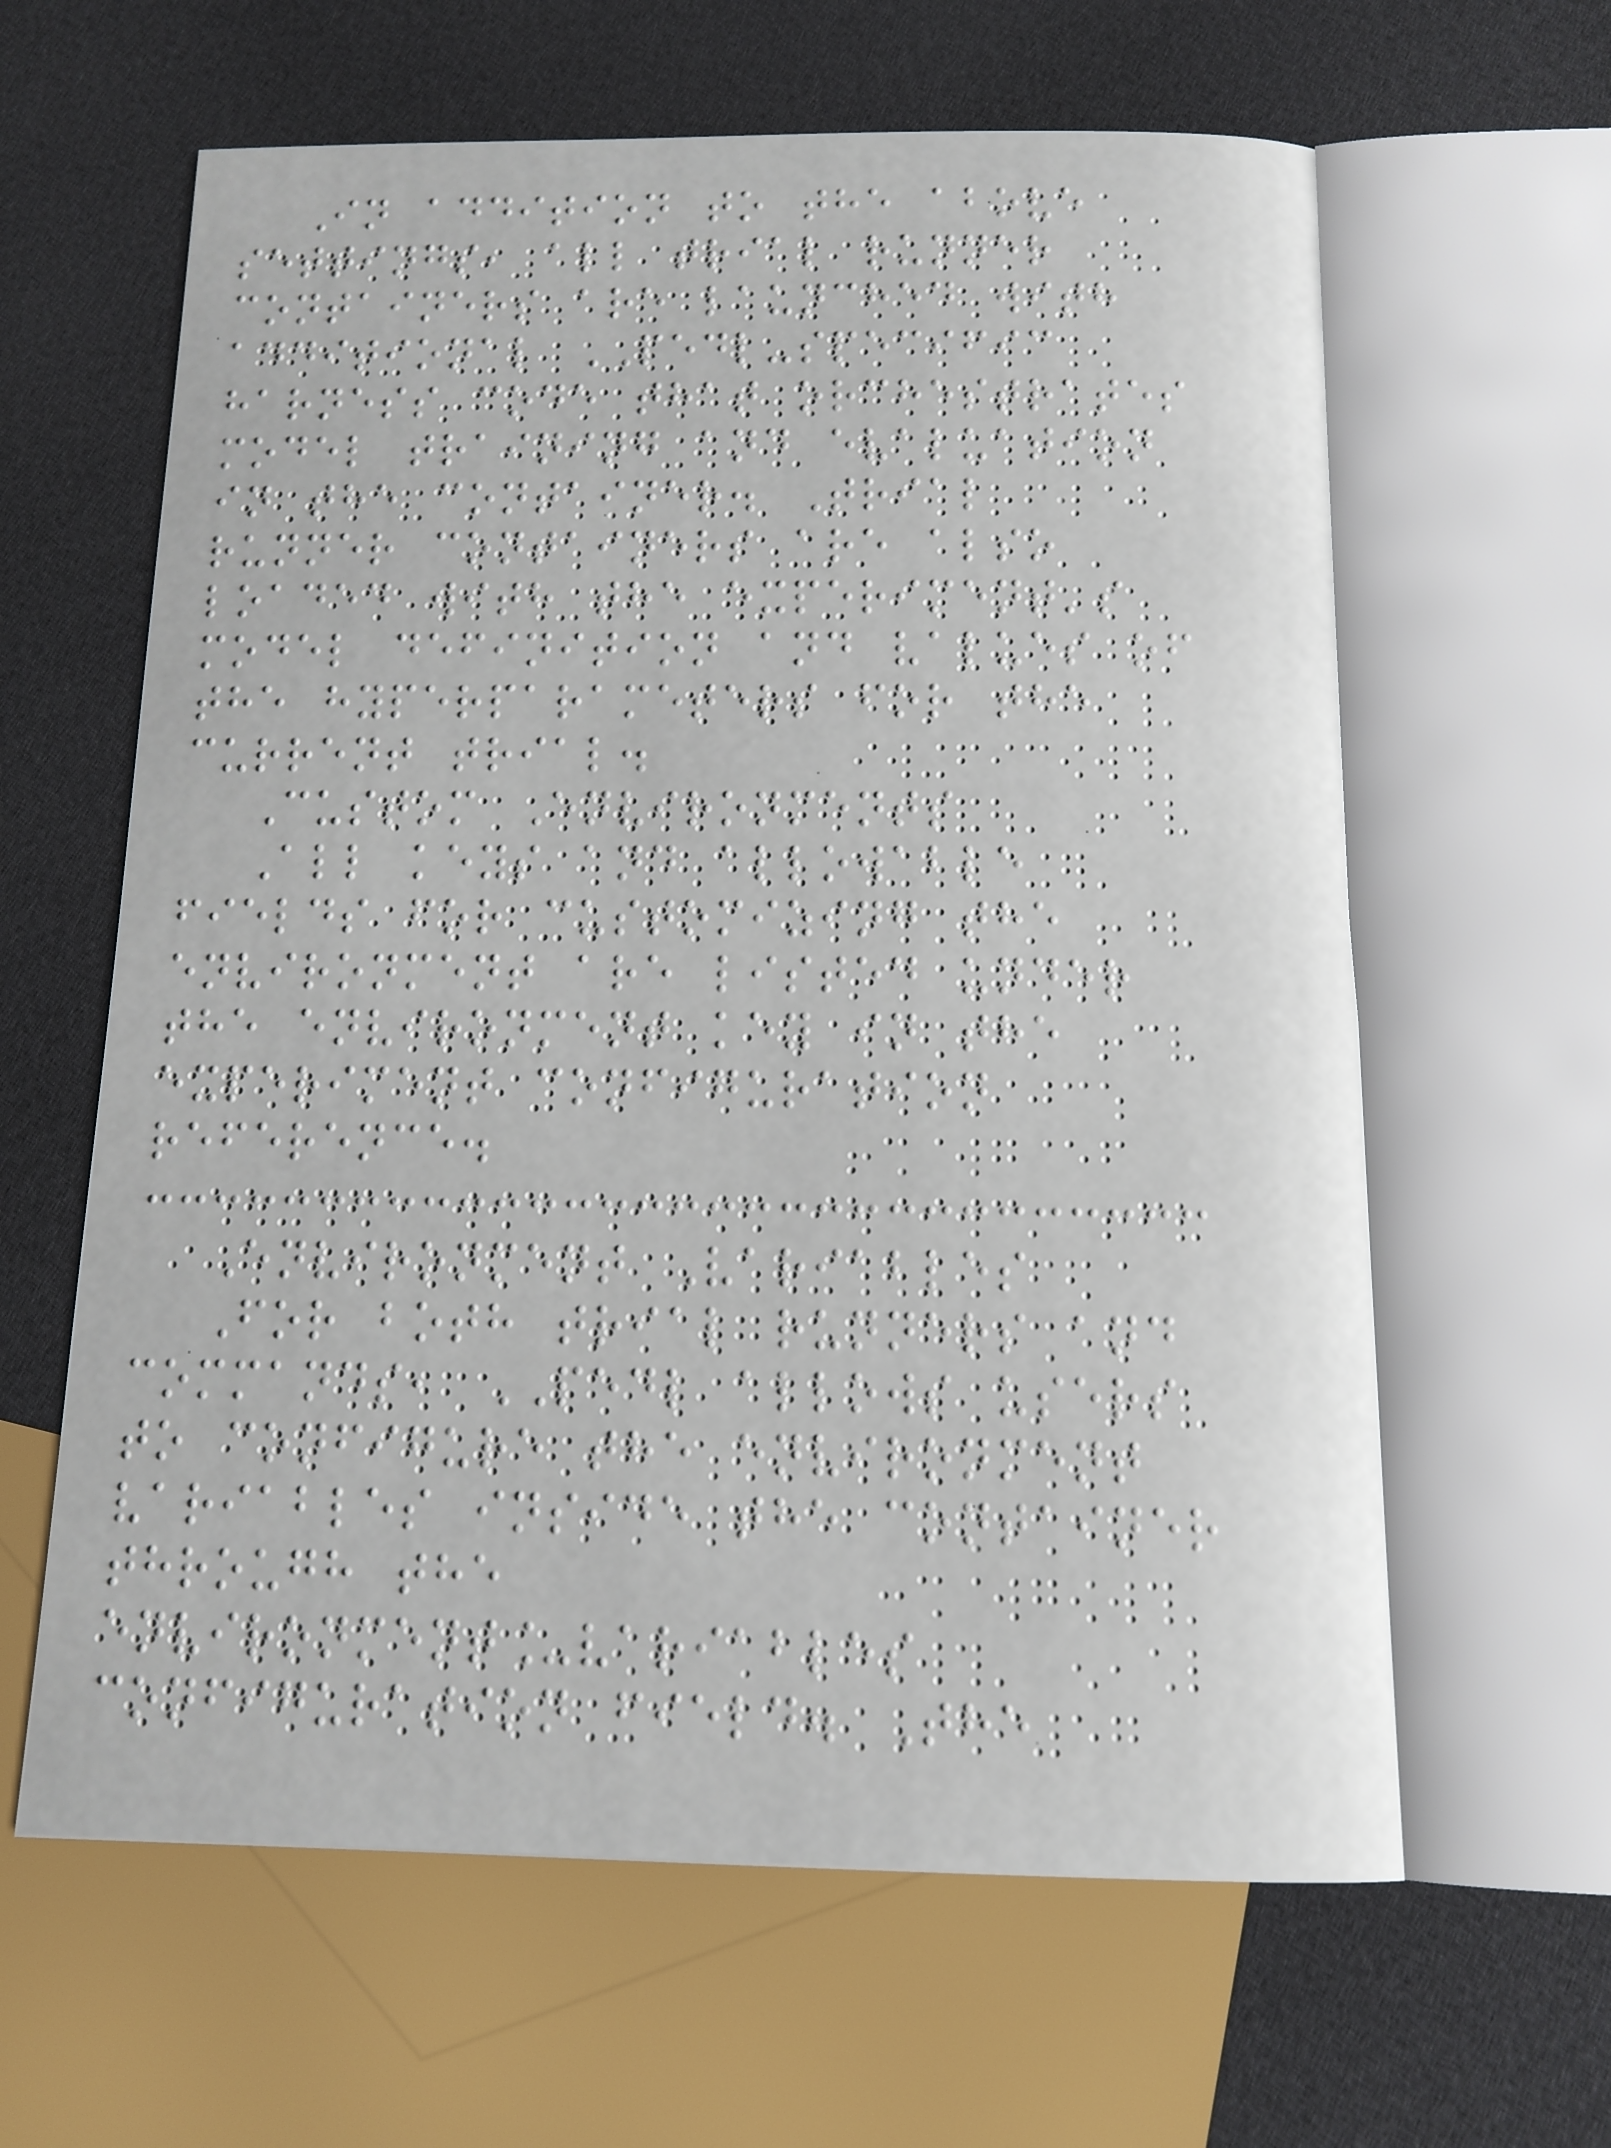In addition to the above
settings, all trial runner
containers are launched with
additional PEDL-specific
harness code that orchestrates
model training and evaluation
in the container. Trial
runner containers are also
loaded with the experiment's
model definition and values of
the hyperparameters for the
current trial.
Custom Environments
All keys and allowable
fields for customizing the
environment are listed under
the environment key in the
experiment configuration
reference.
Environment Variables
For both trial runners and
commands, PEDL allows users
to configure the environment
variables inside the container
through the
environment_variables
configuration field. The
